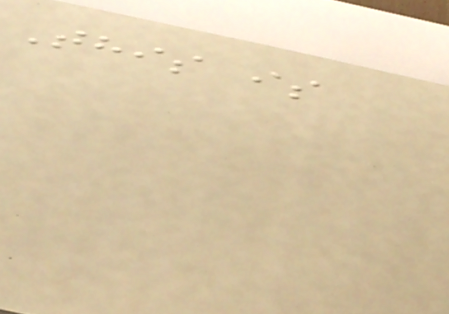This is
